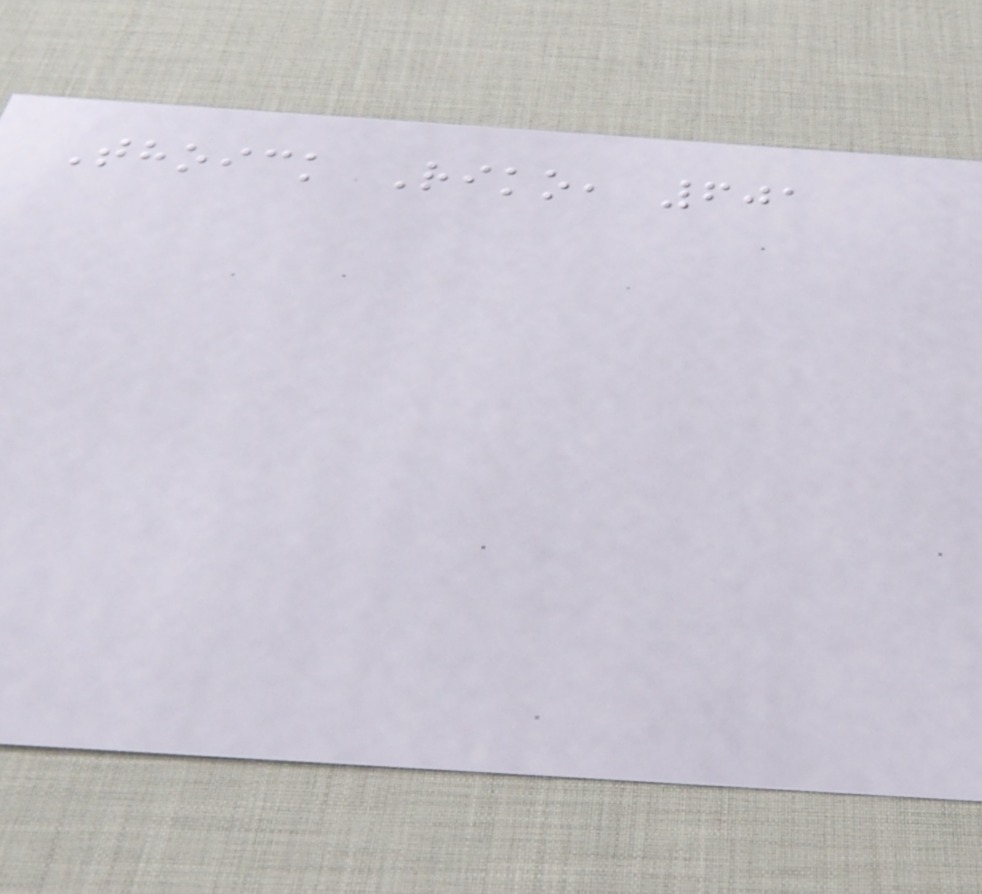Thoick Riko, 601
